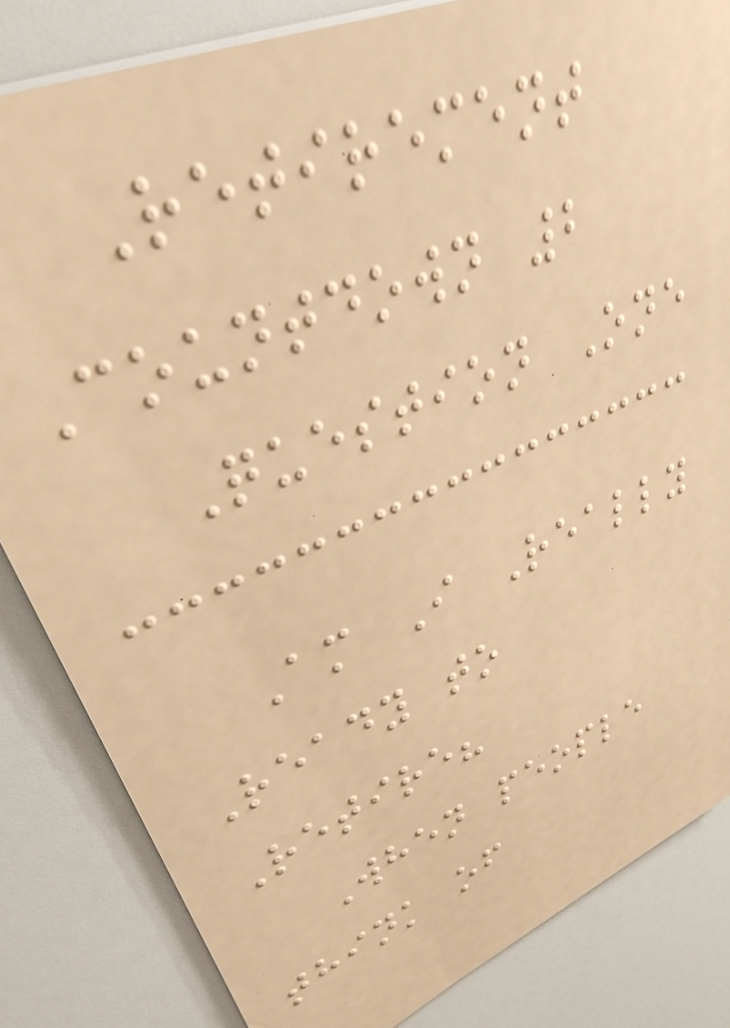Retirement
Countdown 2
Question One
Am I Really
Ready to
Retire?
When people
think of
